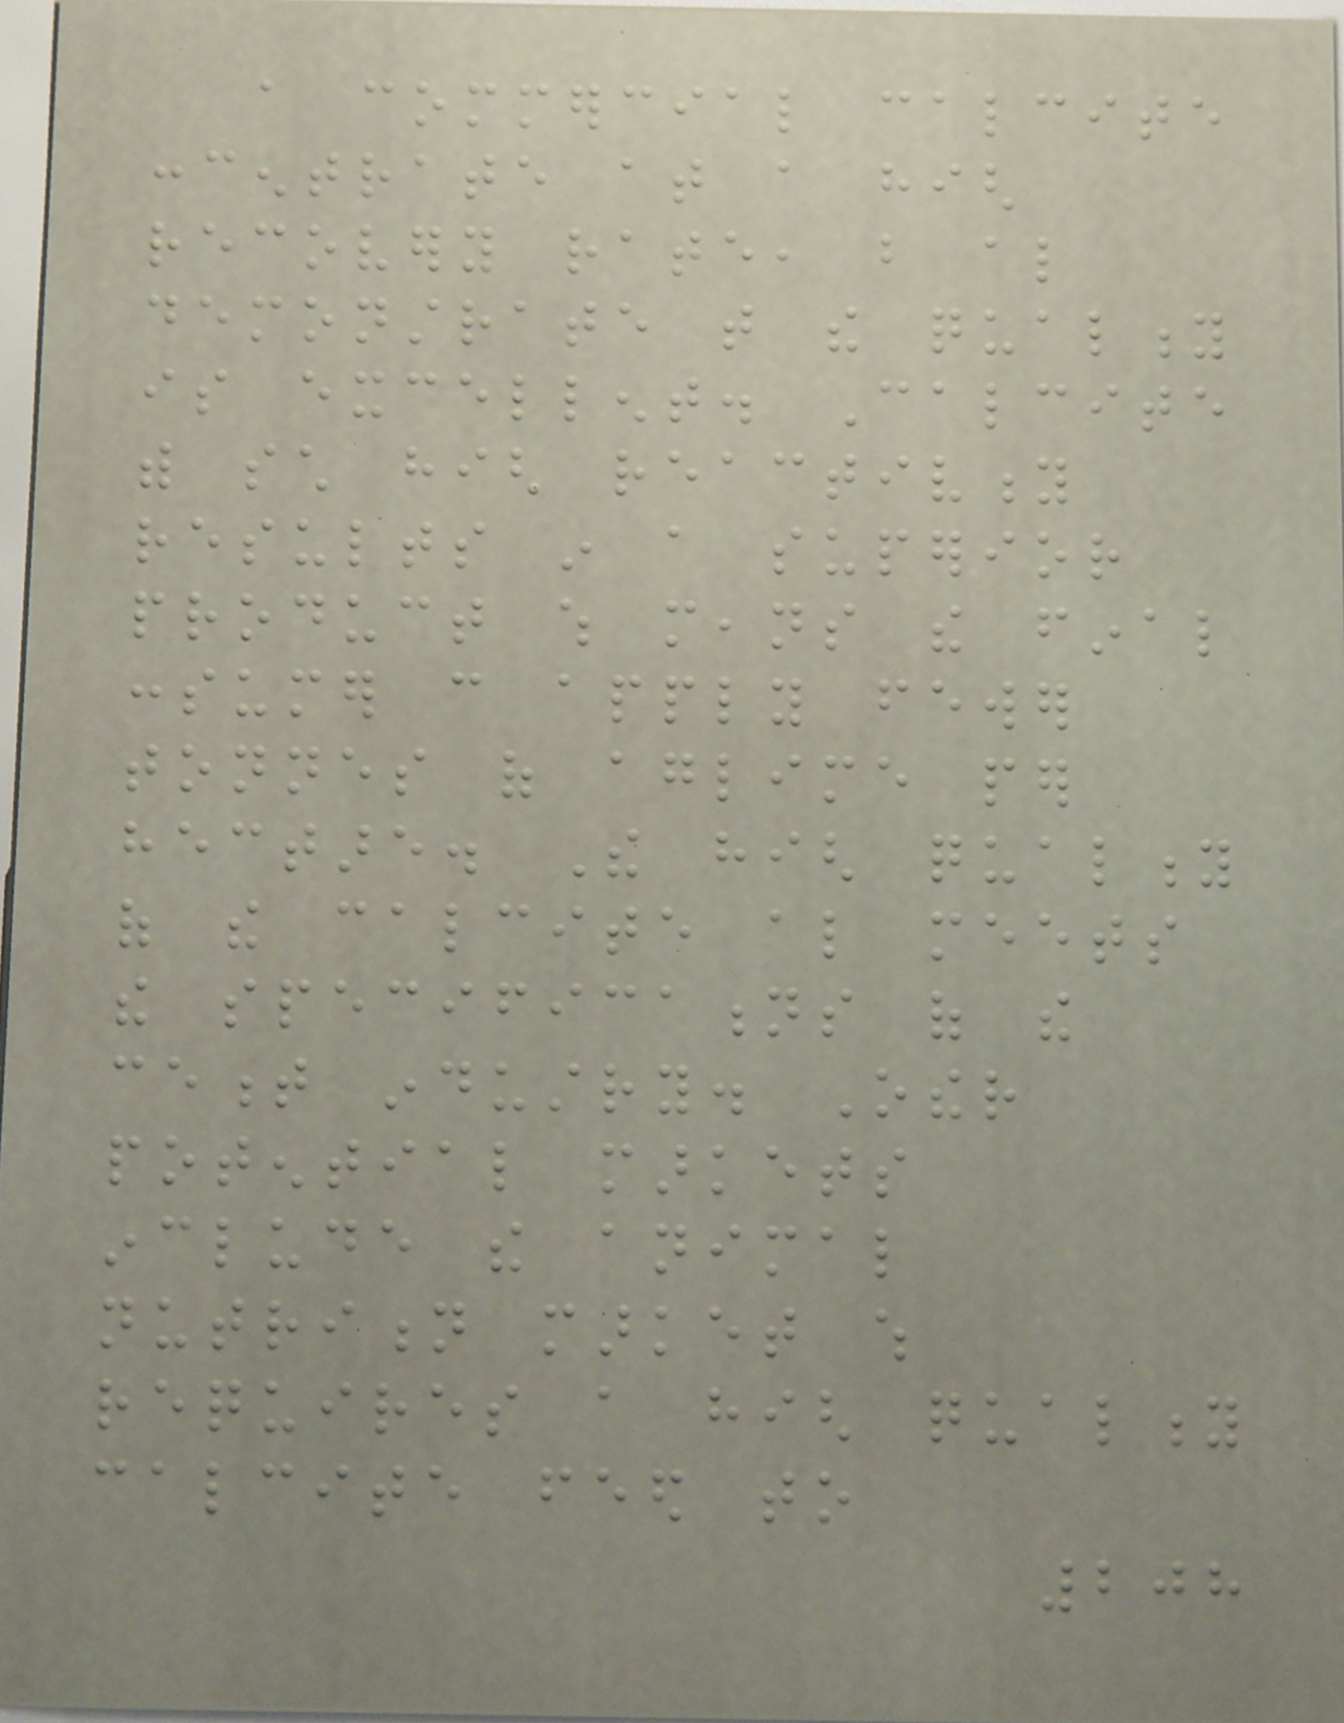a commercial calcite
concentrate at a high
recovery rate, but also
demonstrate that the quality
is excellent. Calcite
with such high reactivity
results in a superior
product which means the final
consumer can apply fewer
tonnes of aglime per
hectare. The high quality
of the calcite also meets
the specifications of the
cement industry. Other
potential markets
include the animal
nutrition market which
requires a high quality
calcite feed to
208
